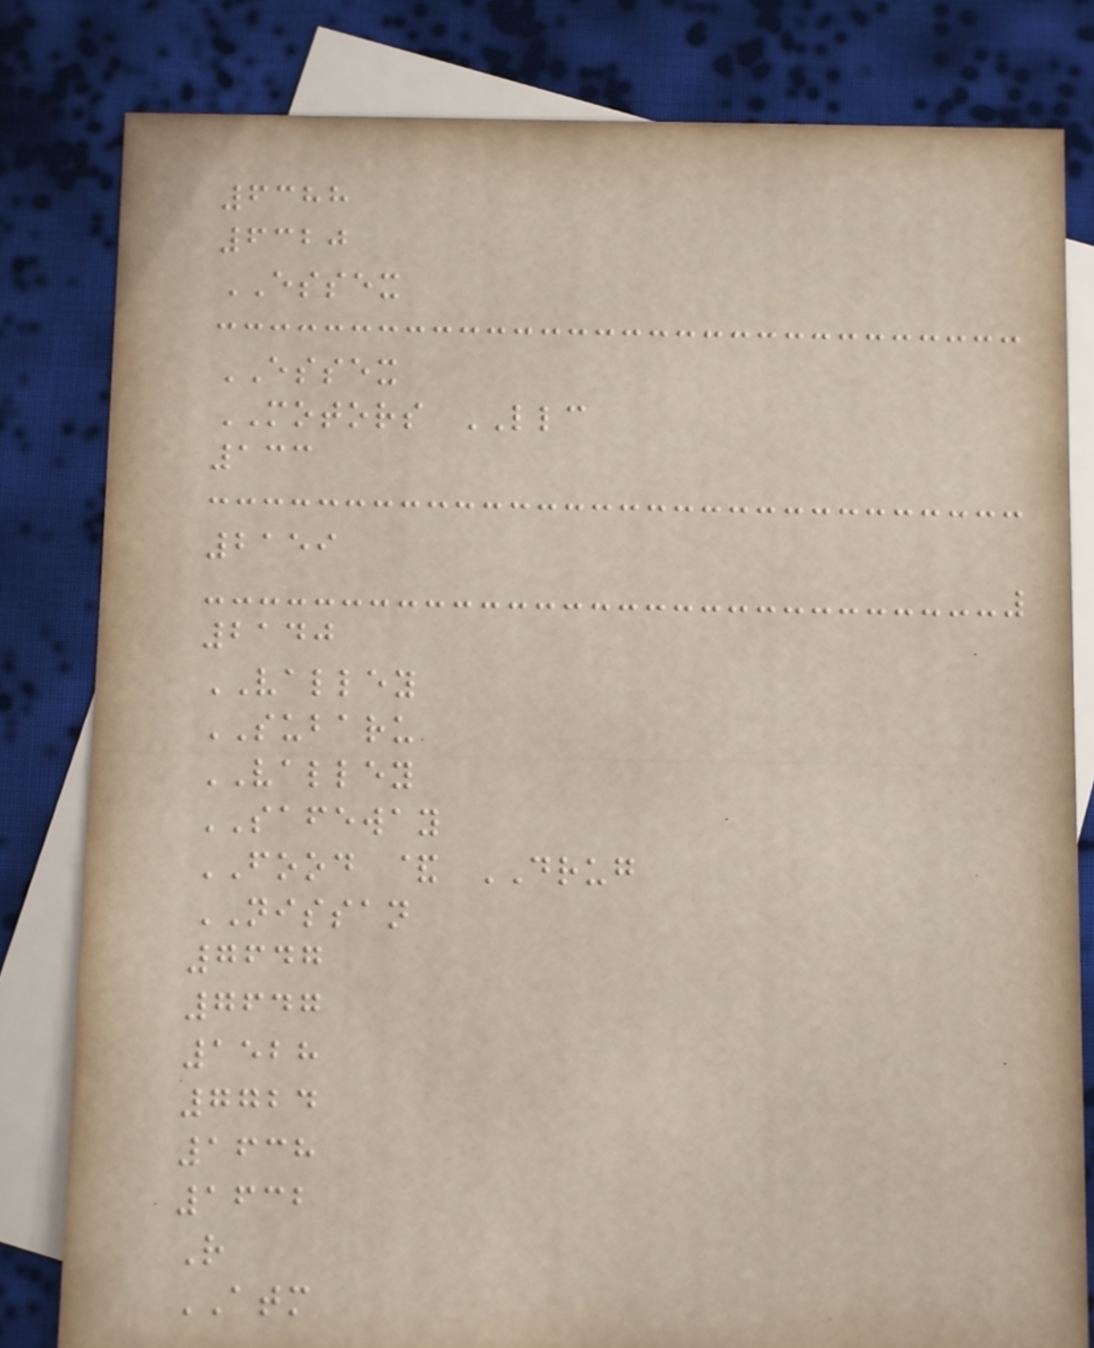6388
6320
ESSEX
ESSEX
MOTORS LLC
133
2159
2140
VALLEY
SUBARU
VALLEY
SAFEWAY
FOOD & DRUG
NISSAN
7647
7647
1528
7724
1638
1632
R
ATM
